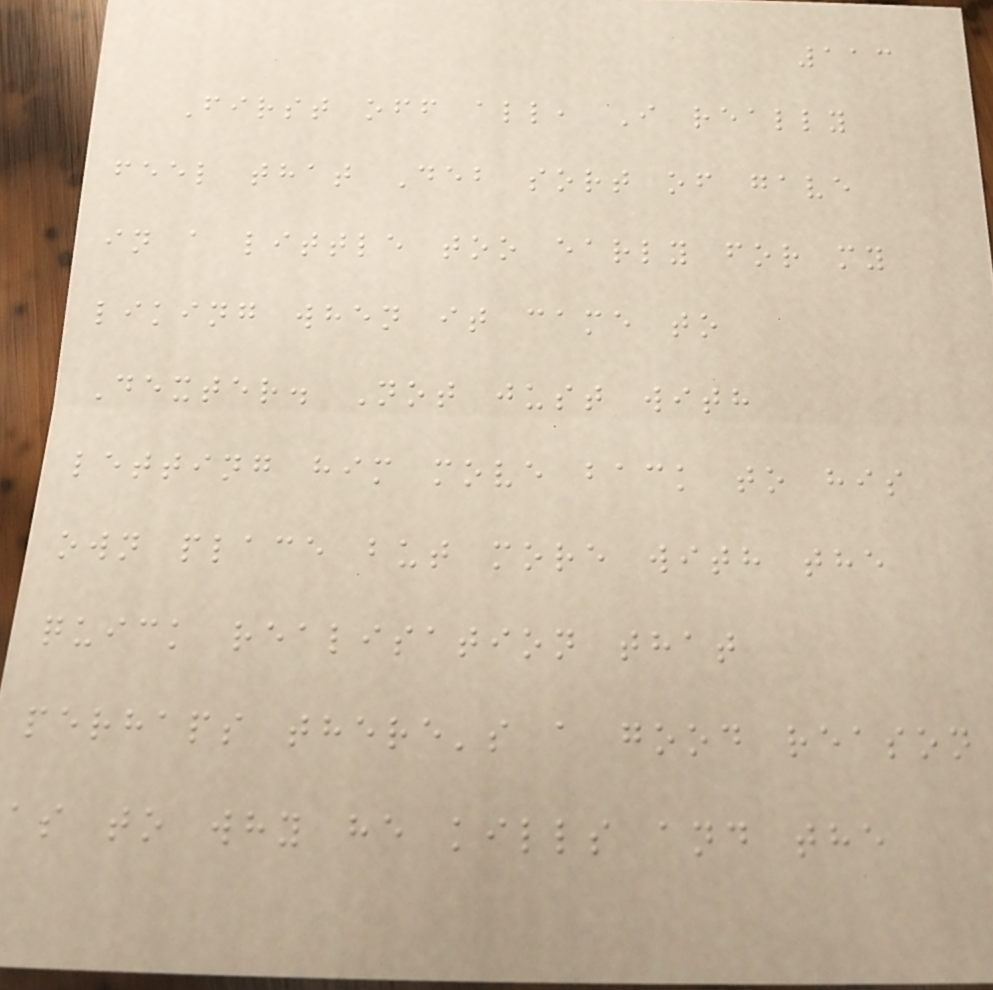113
First off all, I really
feel that Deb sort of gave
in a little too early for my
liking when it came to
Dexter. Not just with
letting him move back to his
own place but more with the
quick realisation that
perhaps there's a good reason
as to why he kills and the
